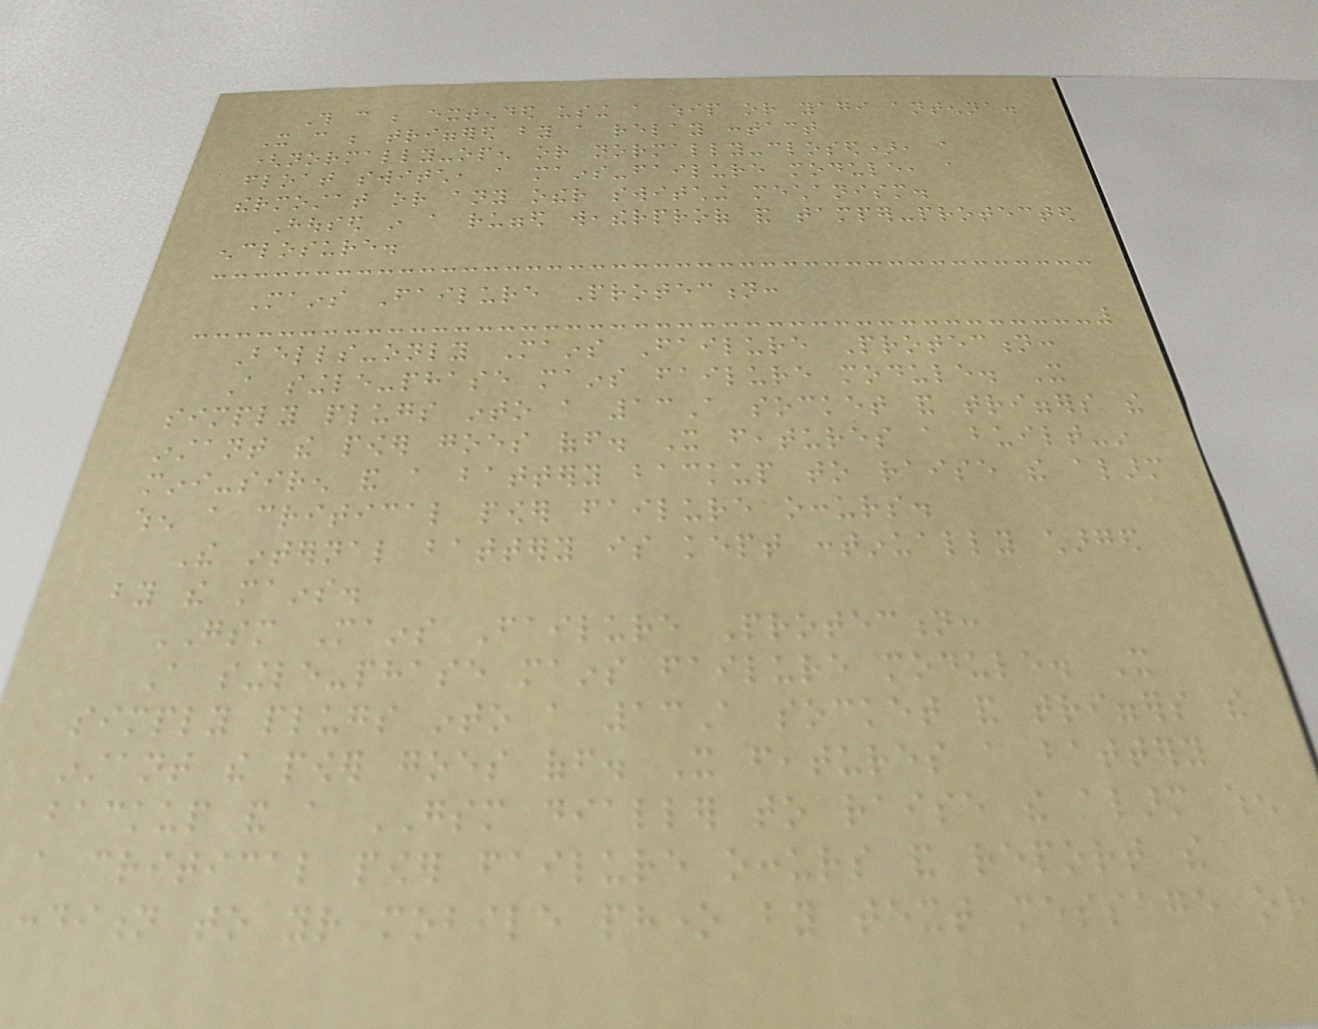This can be extended using a whip or yagi antenna.
It can be triggered by a relay contact
(normally-open or normally-closed), a
float switch, a mains-failure module, a
thermostat or any other switching mechanism.
Housed in a rugged weatherproof and tamper-protected
enclosure.
Mains Failure Protection:
Bells-only Mains Failure Protection:
A single-phase mains failure module. It
simply plugs into a 13A socket and triggers the
instant the power goes off. It features a built-in
mini-siren and a battery backup to raise the alarm
when a critical power failure occurs.
The internal battery is kept continually charged
by the mains.
GSM Mains Failure Protection:
A single-phase mains failure module. It
simply plugs into a 13A socket and triggers the
instant the power goes off. It features a battery
backup and a GSM dialler to raise the alarm when
a critical power failure occurs and report the
condition to your mobile phone by text message or
